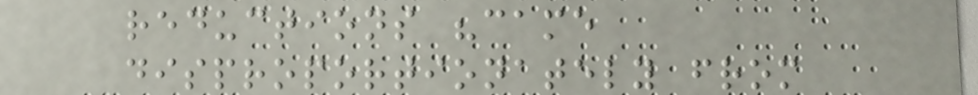reductions "came
disproportionately from
